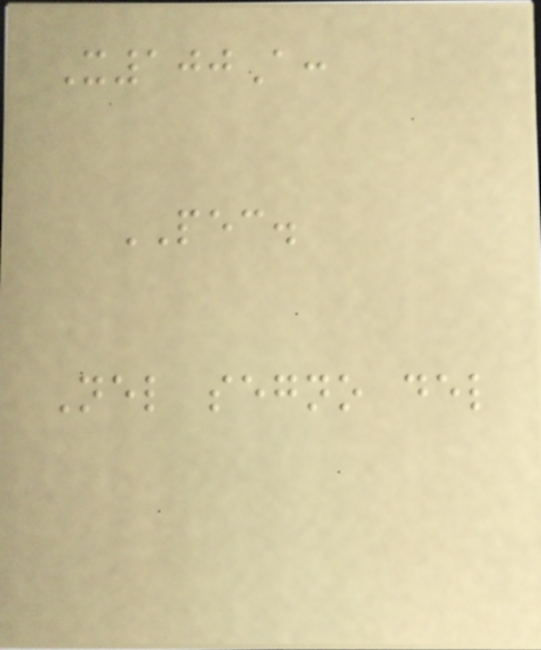X100A:
PEC.
Nel segno del
